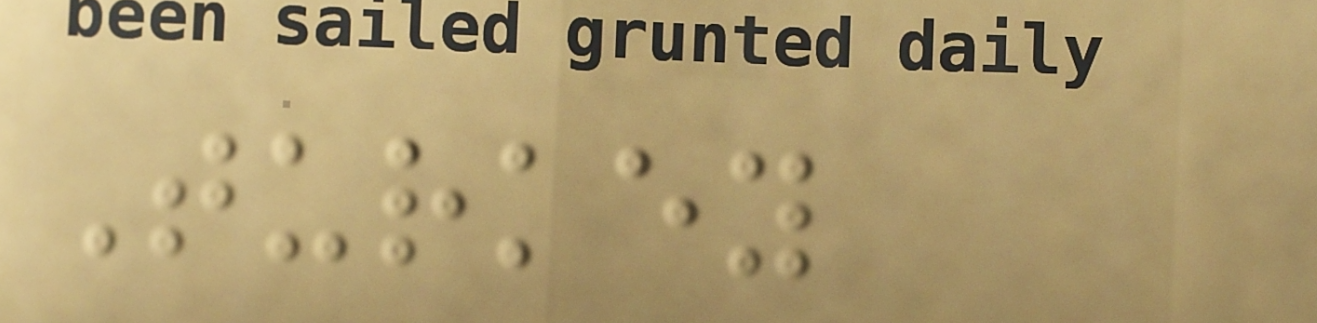Turkey
